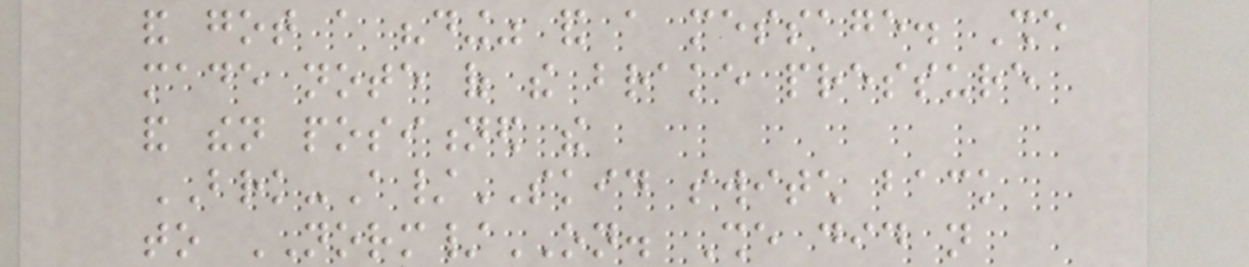and got a "ding" and a message. She
made note of the brake pressure
and then positioned the
BRK-A/SKID switch back
to NORM/ON. She did not
